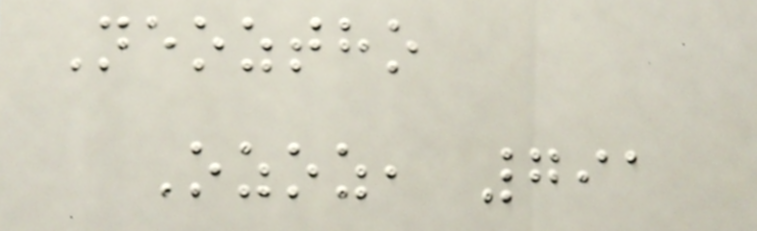Neoztho
Ozoz, 791
